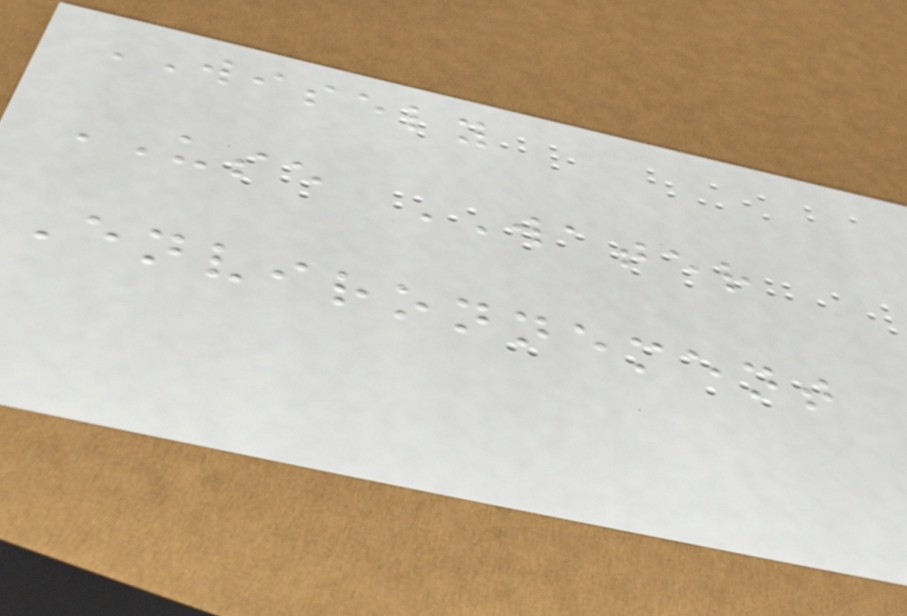WISELY
USE WATER
Environnement
